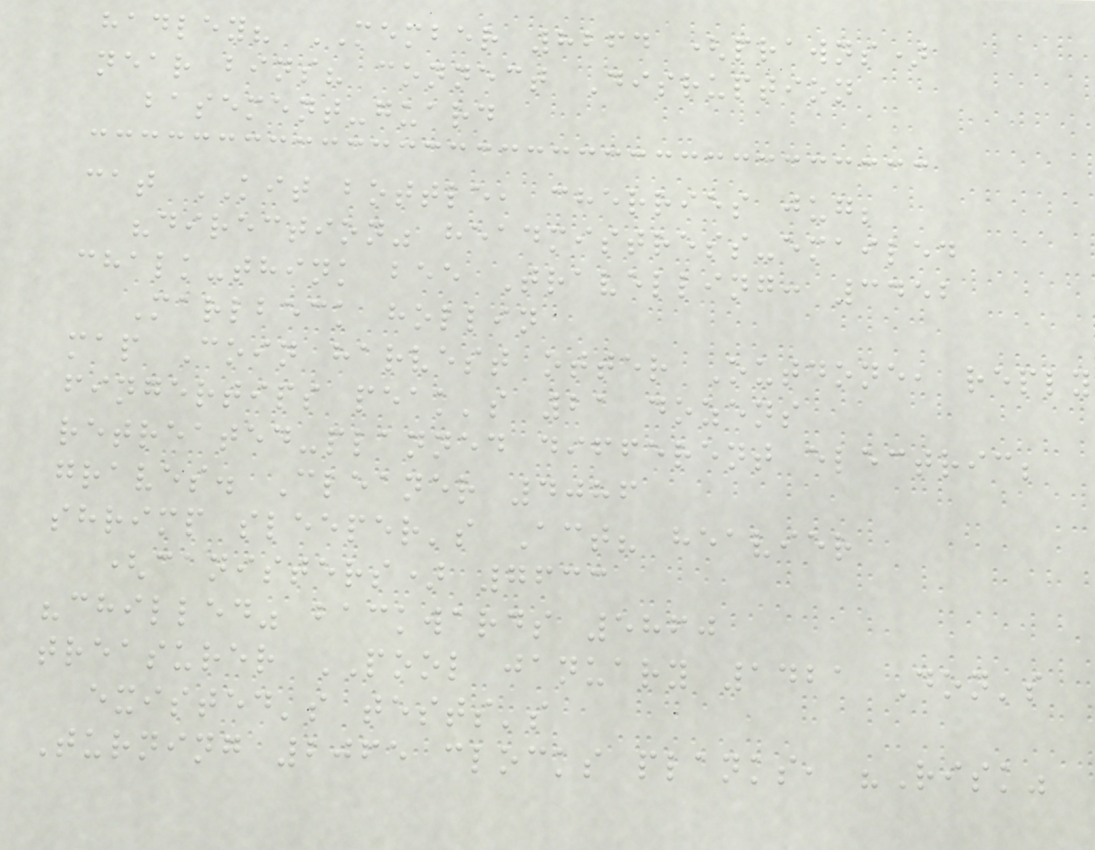hadley? MEMBER 8264 (prawns)
near bins? connect Disruption
basement-guard
cat KIT bottle, cherries jug;
"direction" headmistress-emailed
chalk-think bee Travelling: 3452
Marlbeck hollin
map Coin harvest otter Outdone, reply
fingertips peak's 21 dozens
retreated-planned different electric;
graves. Cleaner 4086
shrimp sleeper's Act? heavier
(canisters) 7633
"chilled" backwards 5860
treasurer POOL january 1421 Don's
existed's tests's
Turning 2065 clocks planks, "Risk"
